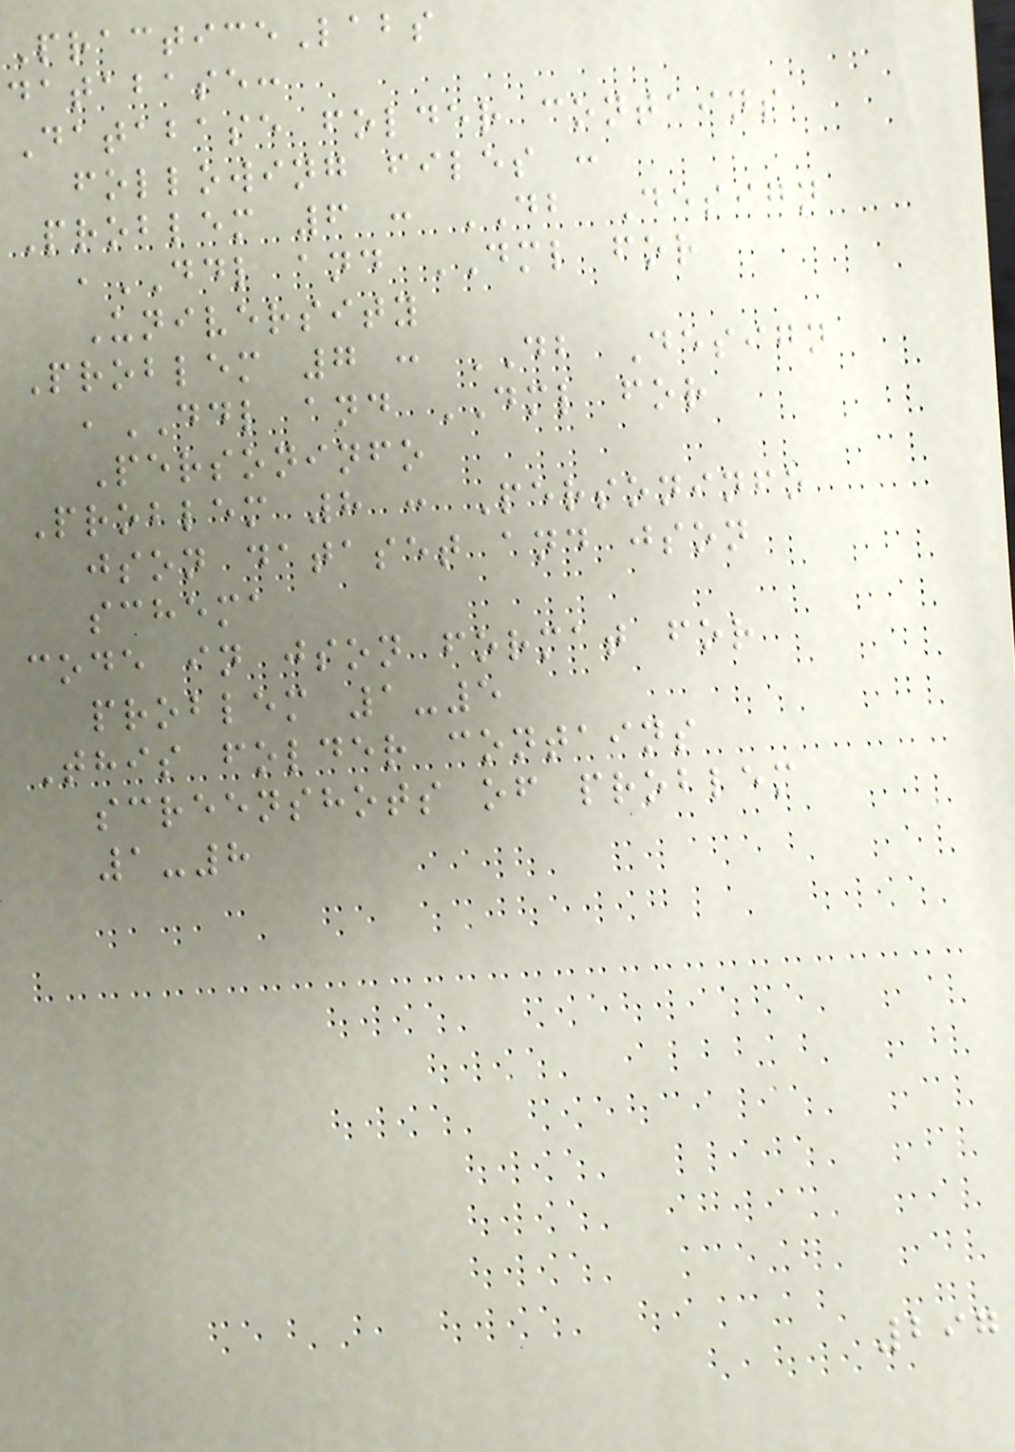PracticeLabs
database:
Database folder contains
following files :
Problem 6 : DB Design
,DDL and DML for
University
Problem 7 : DB Design
,DDL and DML for
Personinfo
Problem 8 : Personinfo
json dataset and json
schema
code in json format for
problem 1-5
This folder contains
screenshots of problem
1-8
297
